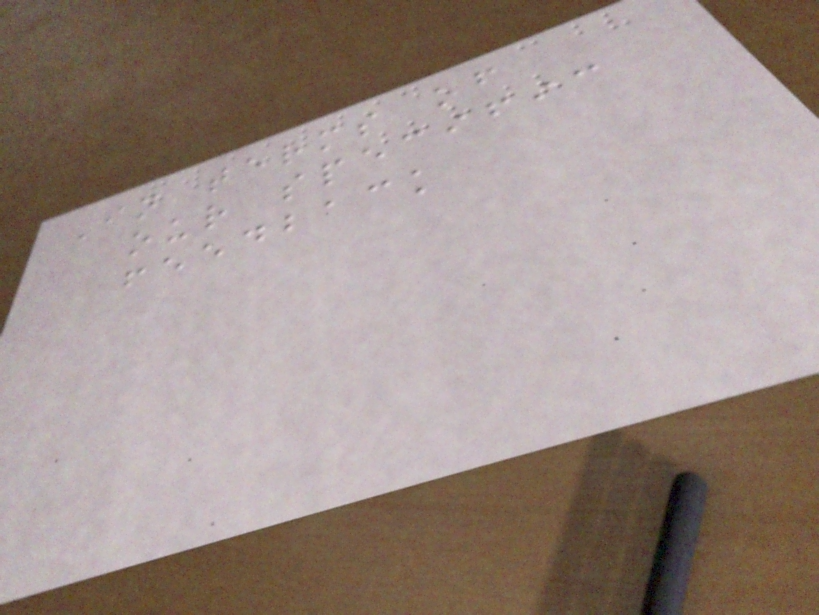In terms of
our specific
feedback
